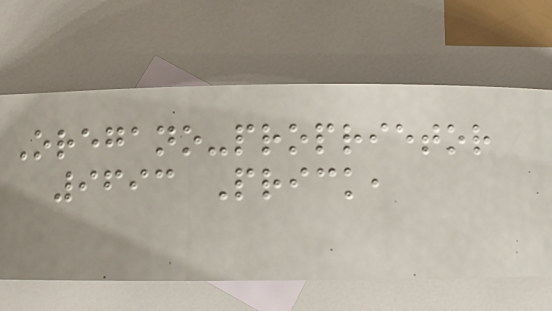Oregano-proprietor
9693 Prick,
